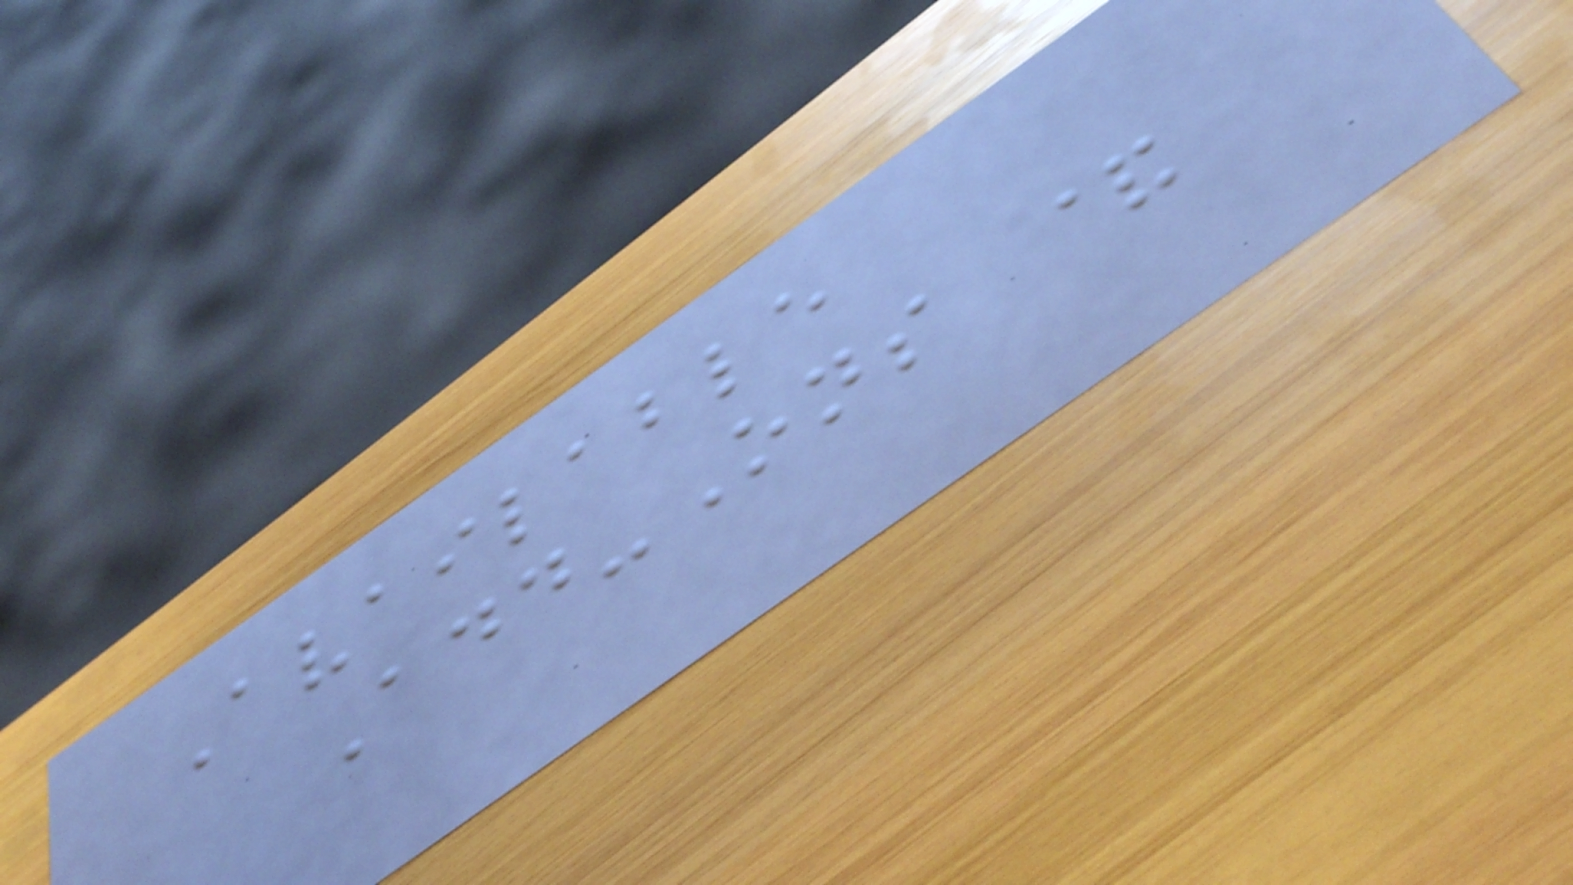Available
Add-Ons &
